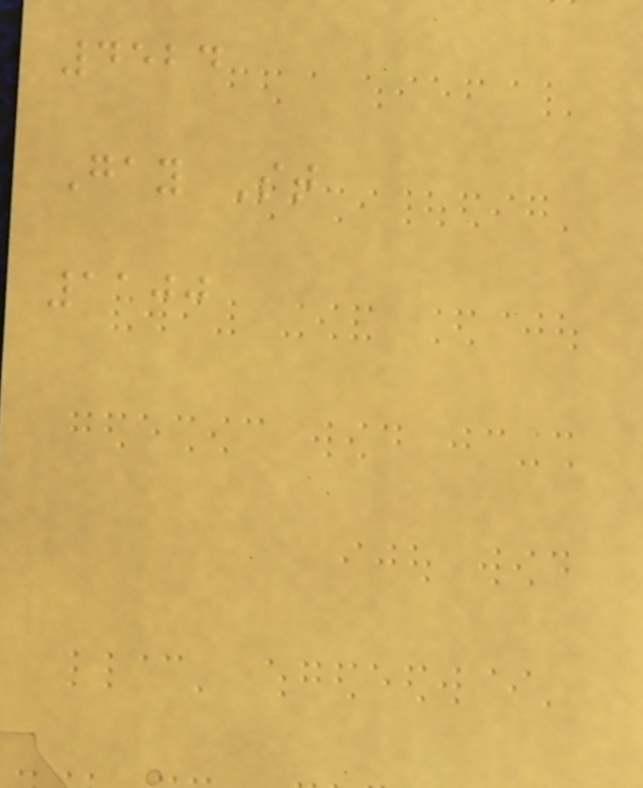4524
Gay St
1100
